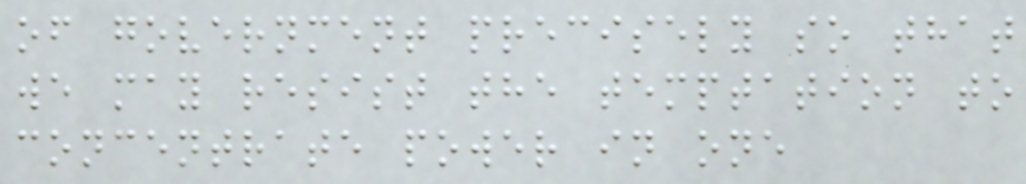of government precisely so that
we may resist the temptation to
concentrate power in one
